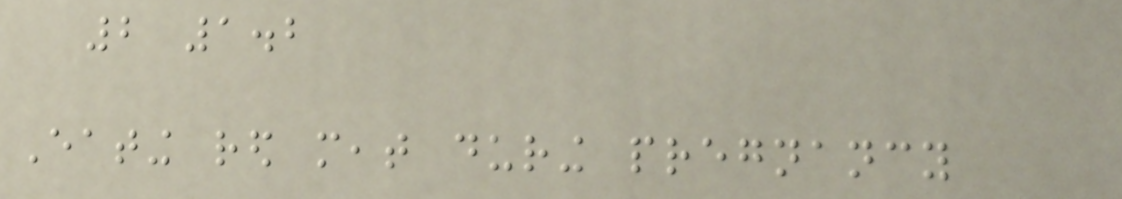2 1.2
Eating red meat during pregnancy
